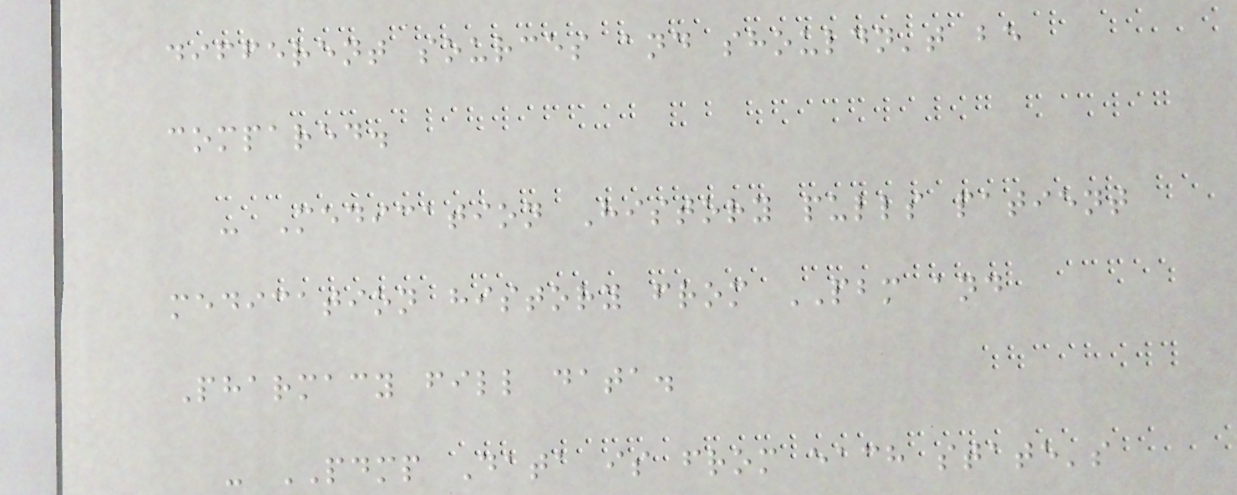different sources and shouldn't be
compared.
- Medication History pulls patient
medication history from PBM and
Pharmacy fill data.
- PDMP Data is from each state's
